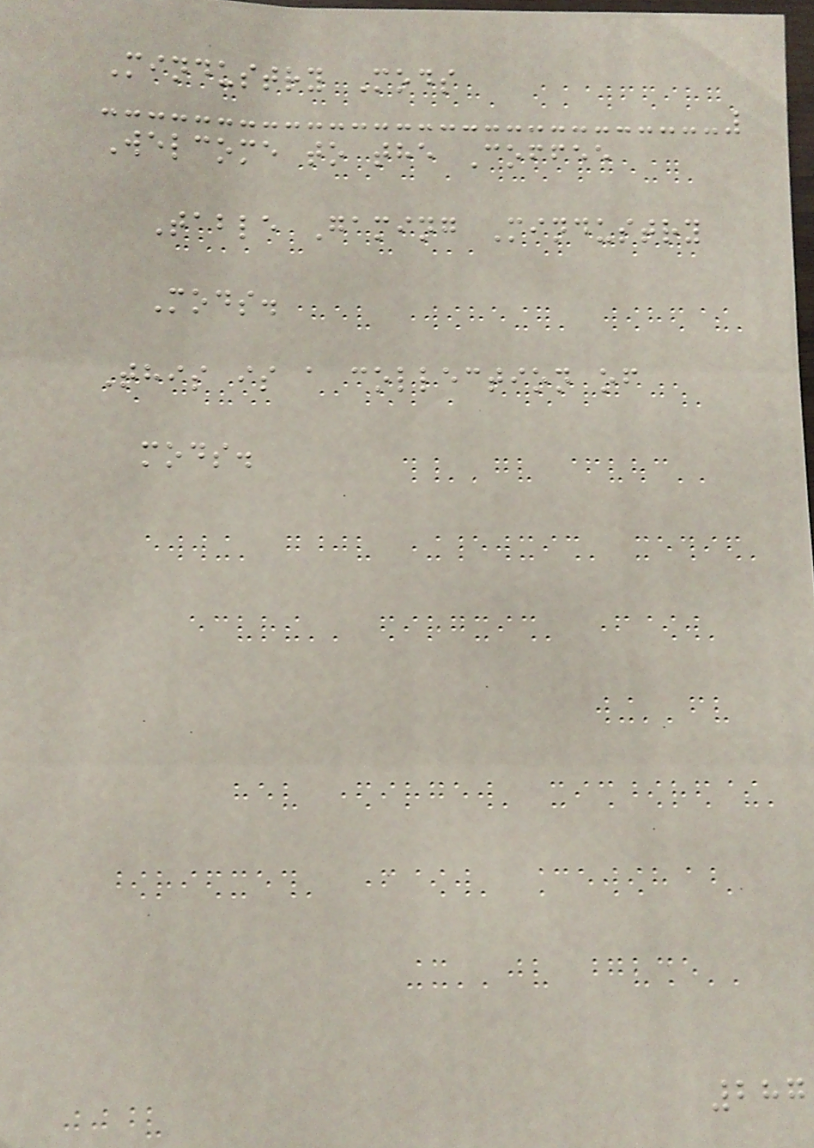Mindustry Mods
Welcome to the Coffee
Table Gaming Mindustry
Mods.
This is a collection of
mods.
287
